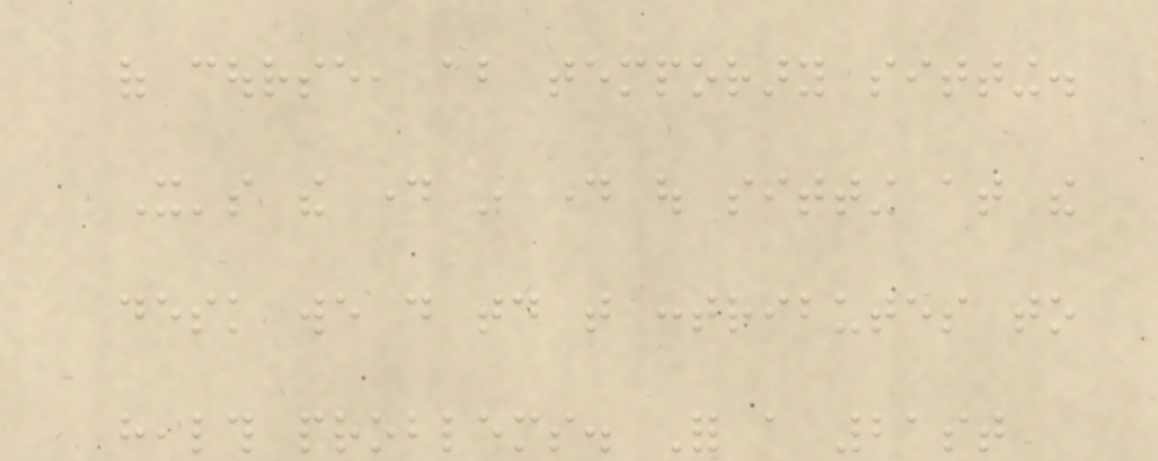of course, about temporary sitting.
It's the day in day out sitting at the
desk we do today that contributes to
health problems. For a 21st
